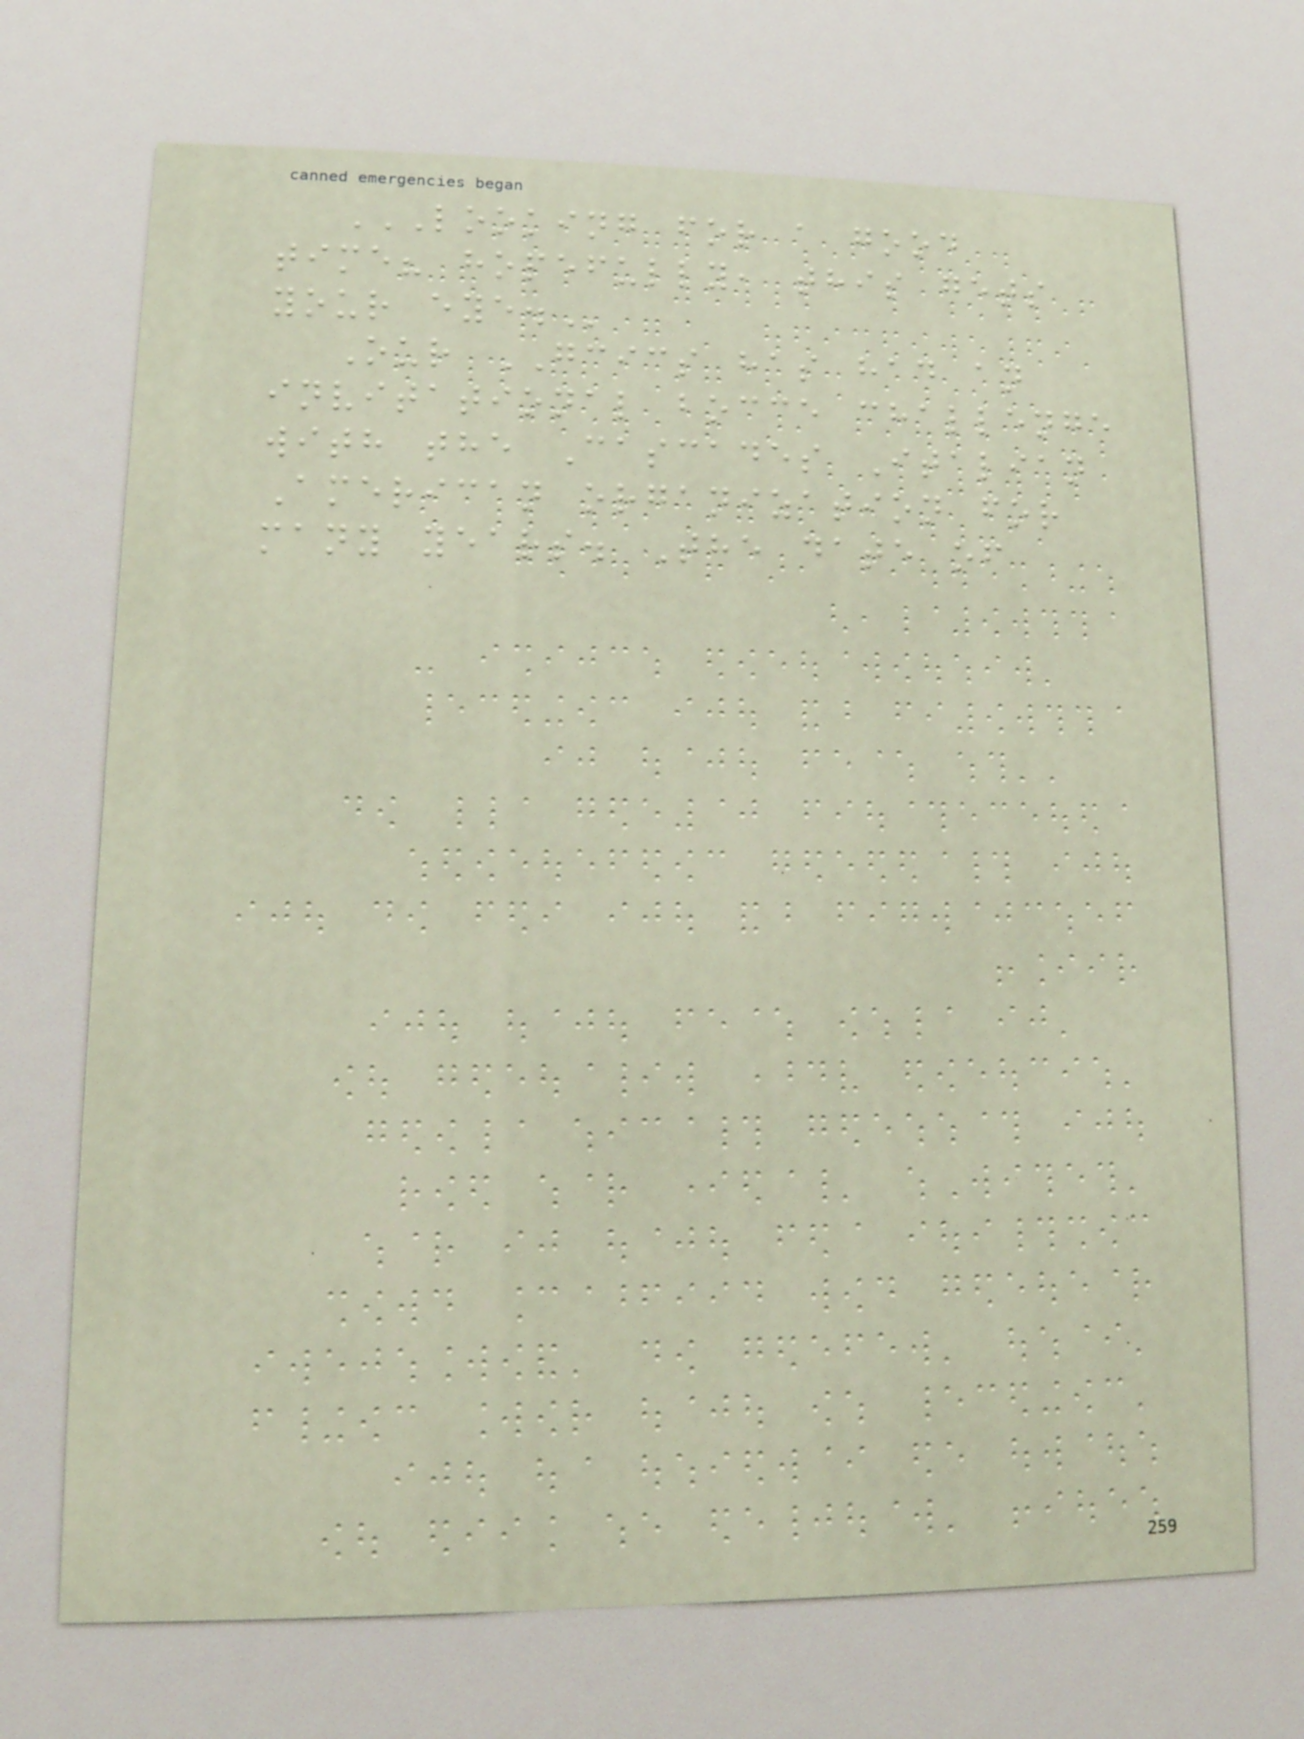LOOKING FOR A GOOD
TIME? HOPEFULLY, THIS GETS
YOUR EYE.
Our GCICS has had an
invitational bocce challenge
with the Cascades Italian
American organization for
many years. The date of
